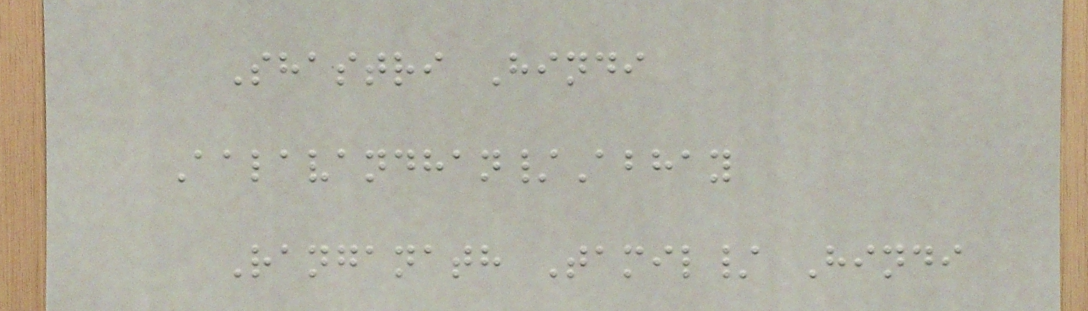Shastri Hindi
Aalavandhan/Abhay
Ranganath Tamil/ Hindi
